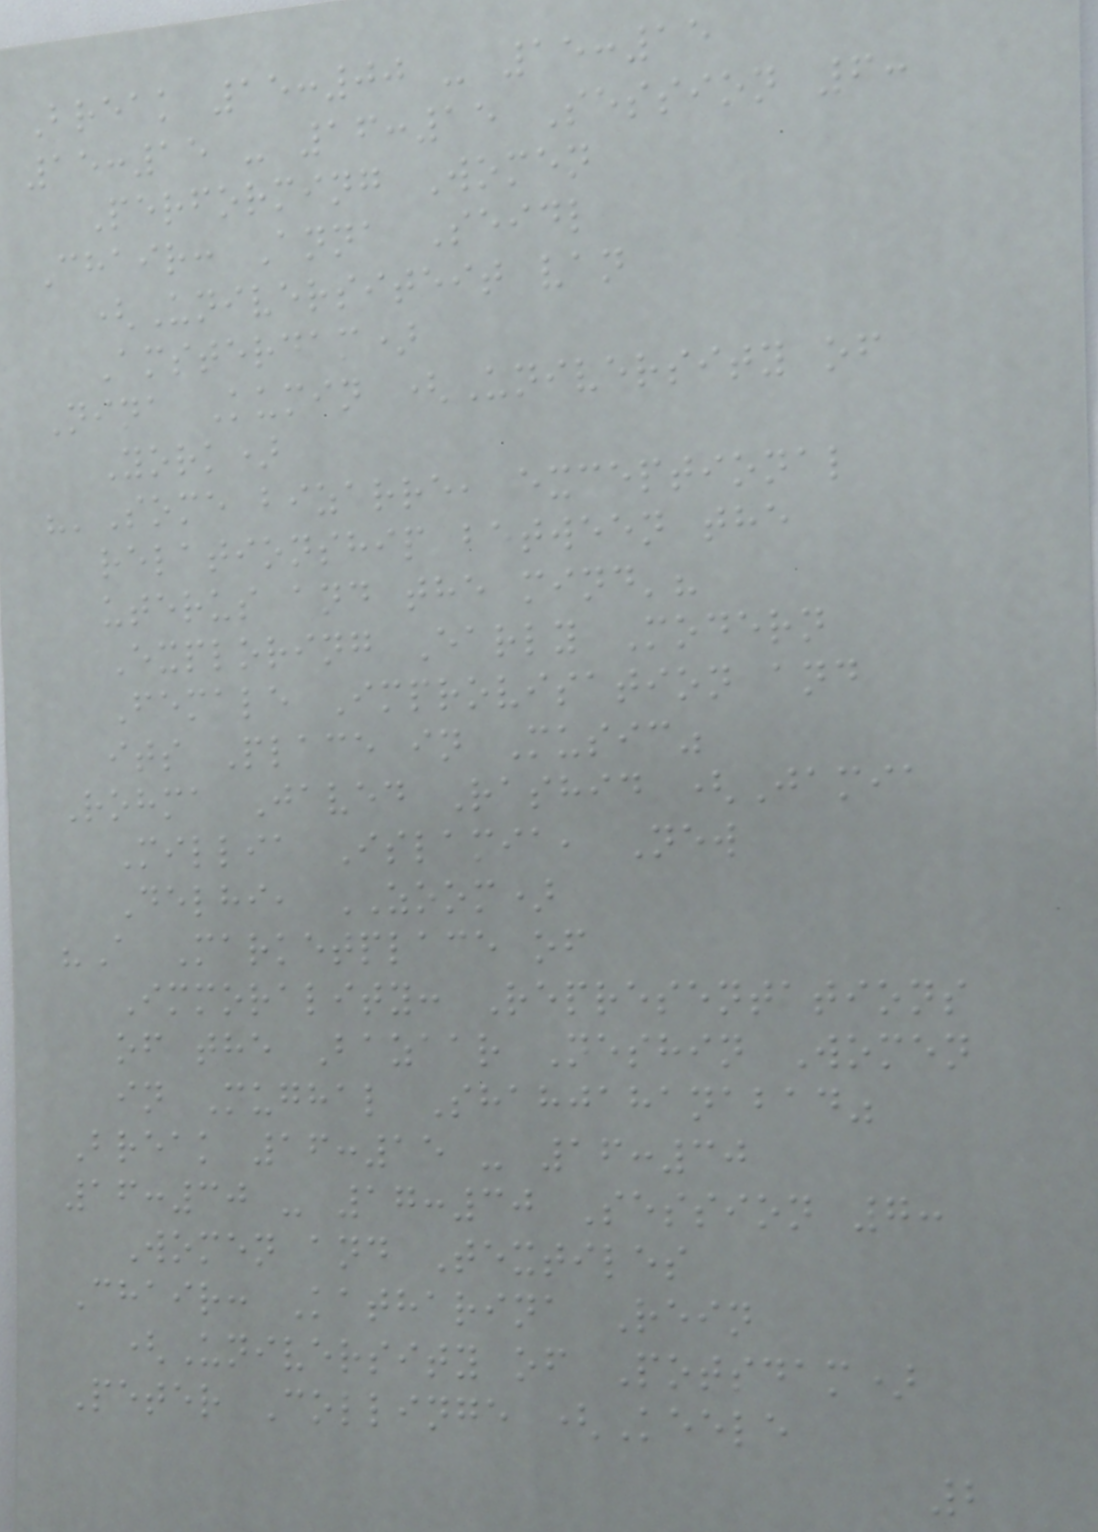Break 15:00 - 15:15
15:15 - 16:15 Session 6:
Performing Women
Chair: Anna Seidl
(Universiteit van
Amsterdam)
Nina Kumin (University of
York)
"'Some bizarre, exceptional
relationship between the
uterus and the mind'?
Exploring Early Modern
Female Improvisation and
its Place in Music"
Rohma Javed Rashid (Jamia
Millia Islamia, New
Delhi, ZOOM)
"A Marketplace of
Immorality: Representations
of the Bazaar Neshin Women
in Mughal Shahjahanabad"
Break 16:15 - 16:30
16:30 - 17:30 Session 7:
Women and Textiles
Chair: Katharina Rein
(University of Potsdam)
Peter Collinge (Keele
2
